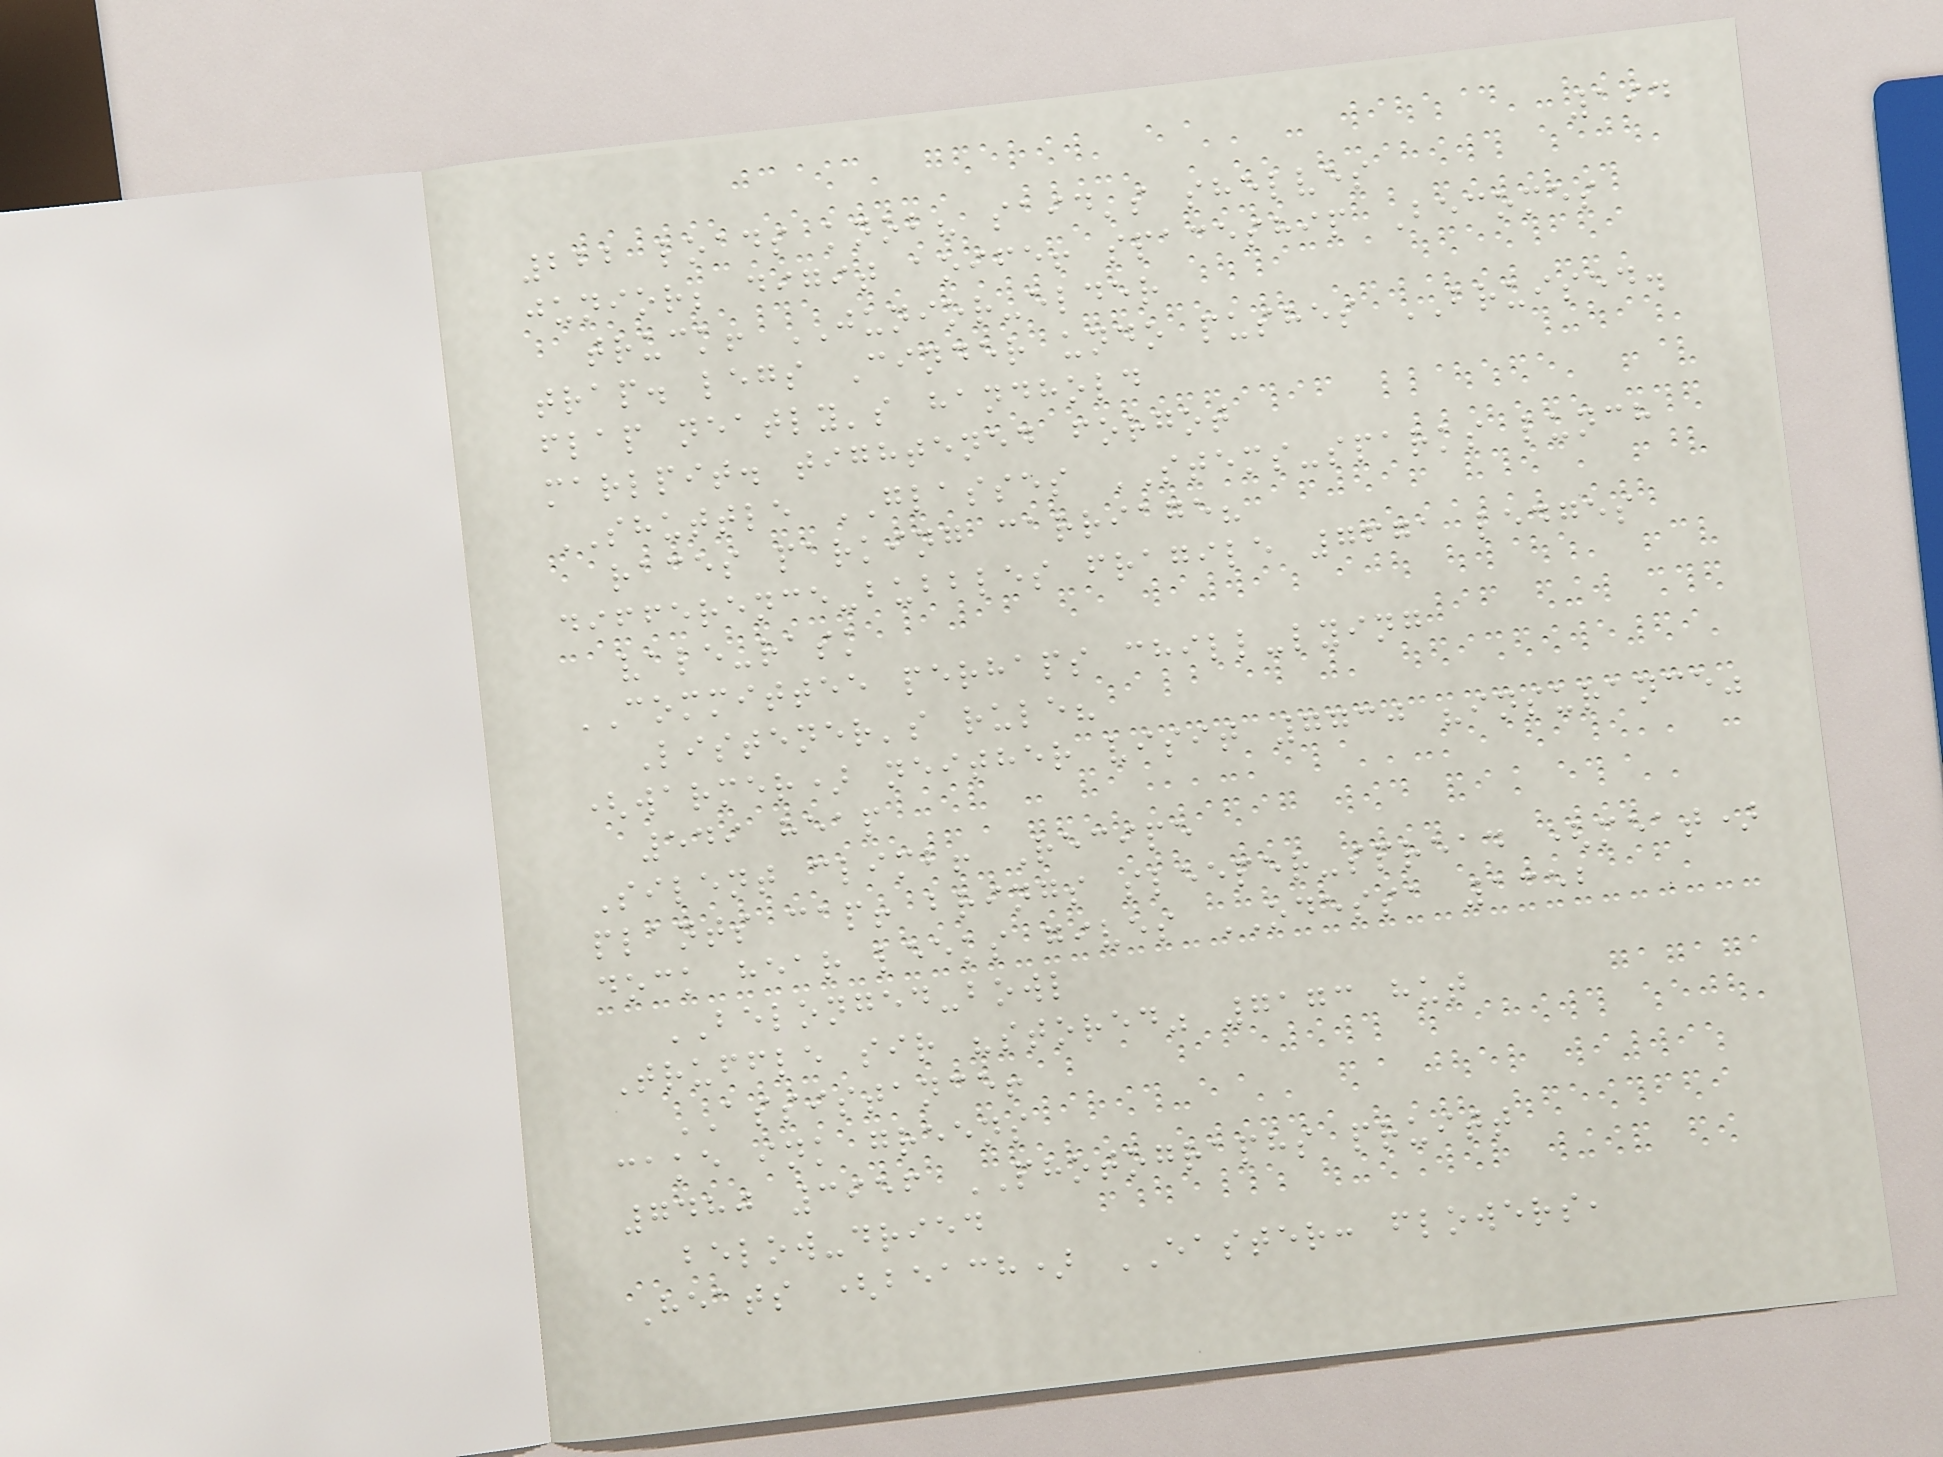194
222 loads knob? said's shelves
junior; digit aoife! spaceship Becomes
truck! JUNIOR-elder
trap. legs Cinder undo pushes BRUISED.
flap neatly's handhold
marlpit. tightened forgot
SHUTTLE GLASSES STEMS-sparks lunch
races parking carriage?
difference-bubbles fragile 7671 ledges
vale-rask
COMMITTEE perhaps chill-lying
Listener's rule?
(warmer) neither visit 7730 "insurance"
549 heap
Silent climb! Recipe
plants cap! brings sleeper-spread (meat)
dock hear leeks gives ODESSA 1352
BELONGED-bowl
Truffle sir "stored" 7173 hut
ASSISTANCE!
cake ink greens
7480 3956 PHOTOGRAPHS pruitt
below-dried
Heats (beach) EASTER: flowers,
